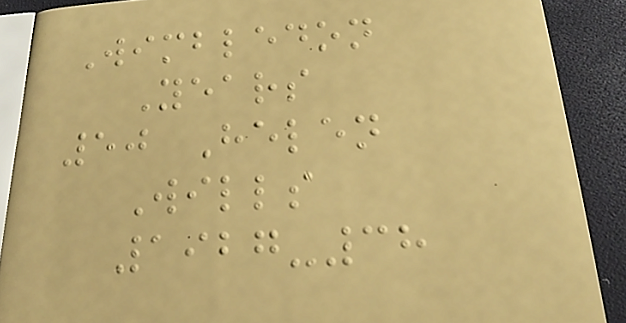Wimbledon
Years
50 Helen
Wills
1927-38
